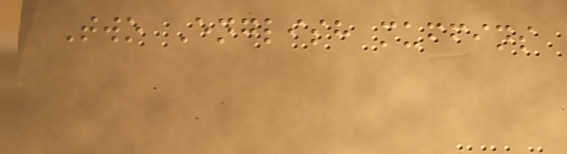Two English muffins
